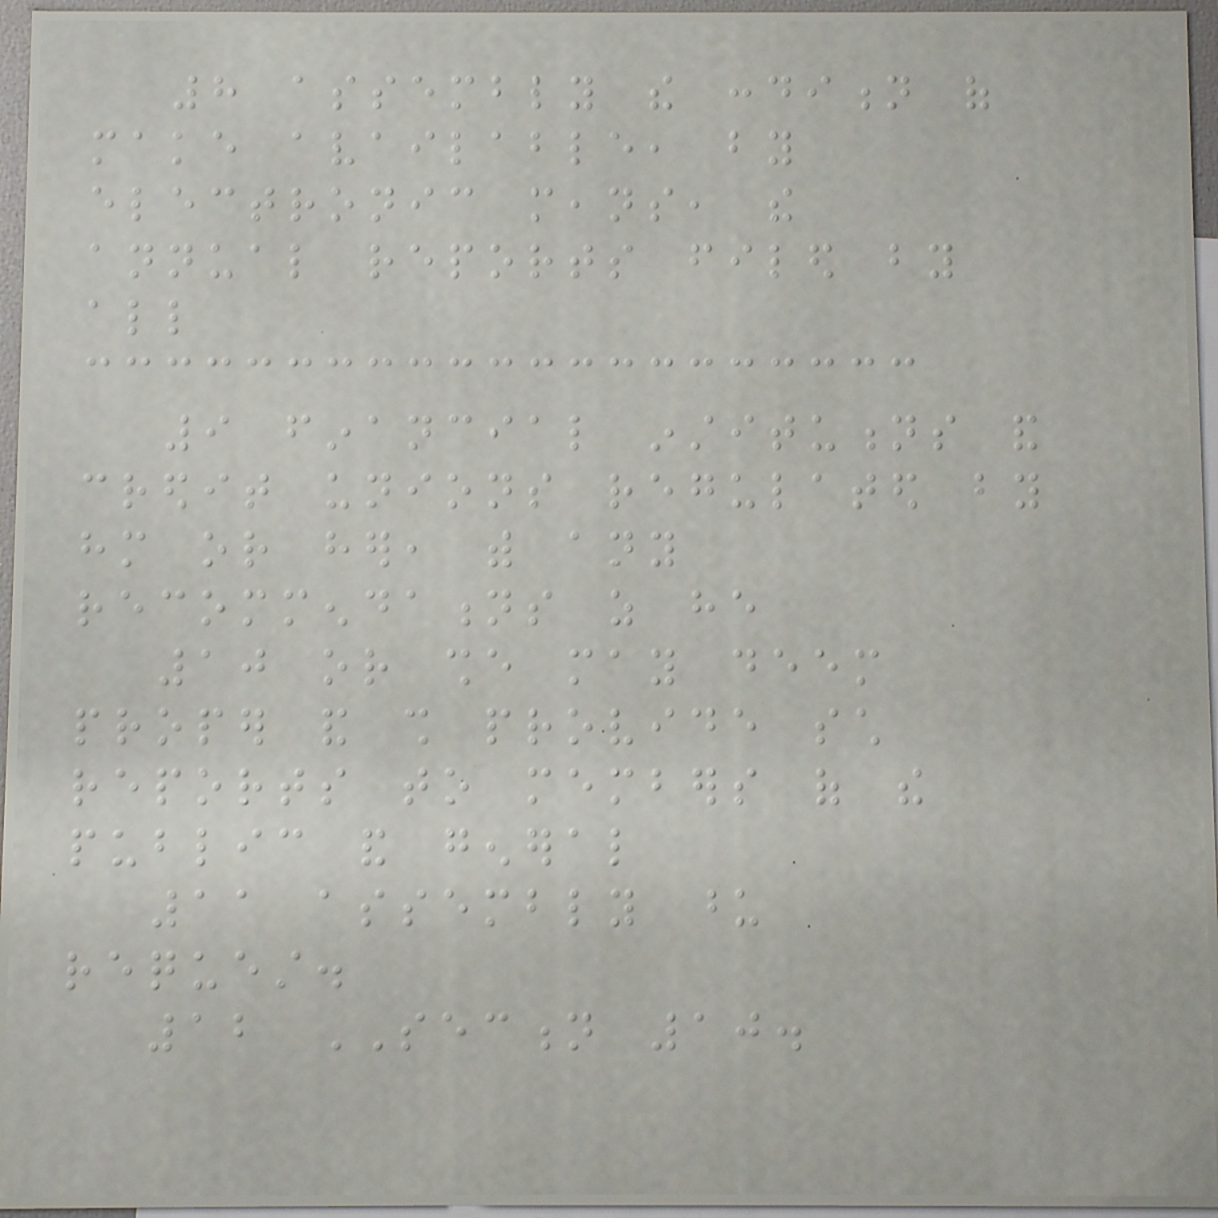8 assembly the condition of
make available, by
electronic means, the
annual reports filed by
all
9 financial institutions and
credit unions regulated by
him or her, with any
recommendations as he
10 or she may deem
proper and shall provide such
reports to members of the
public and general
11 assembly upon
request.
12 SECTION 10.
